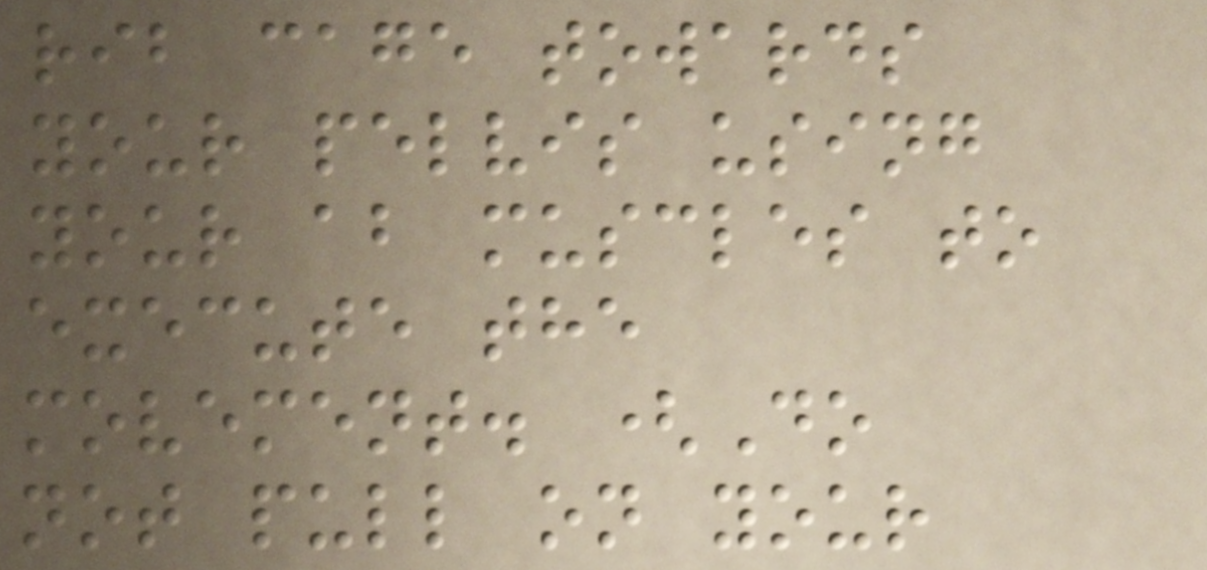rib cage towards
your pelvis using
your ab muscles to
execute the
movement. (Do
not pull on your
